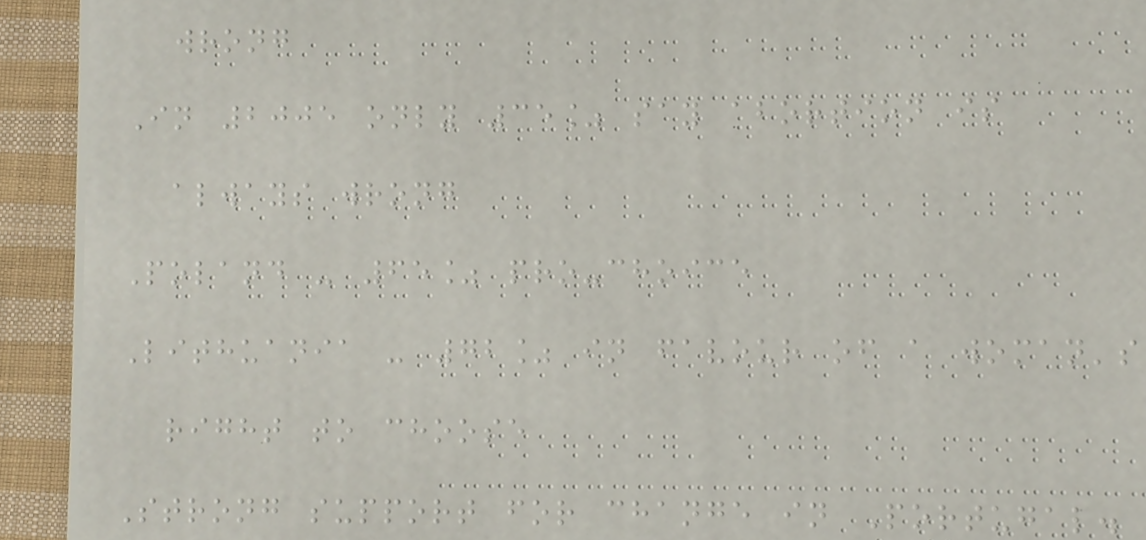wrong
In 2005 only 35% say abortion is
always wrong
Poland - 65% pro-choice
Lithuania - 72% in favour of a woman's
right to choose
Strong support for change in Portugal.
